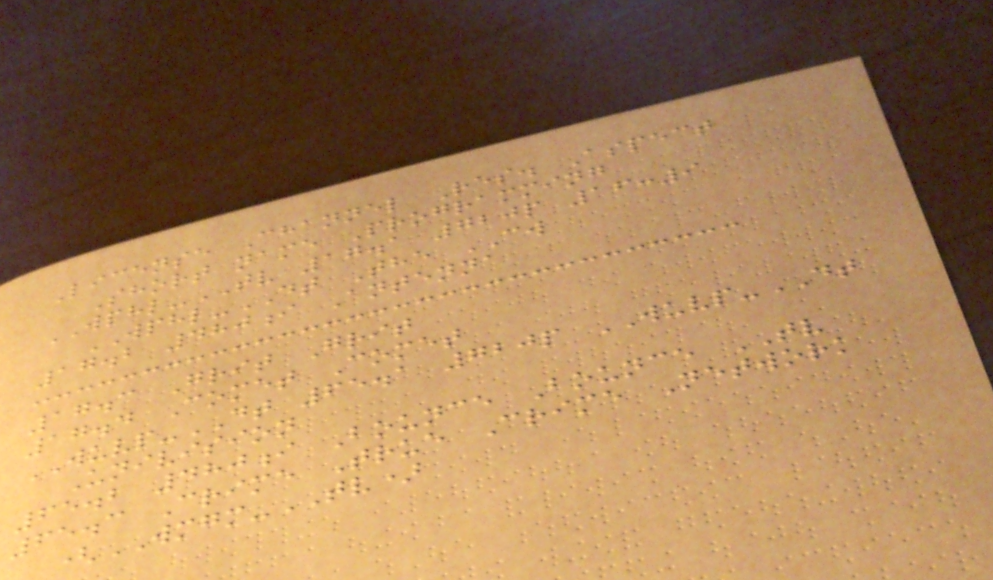License Channel Res. Aspect
Short name Programming
WPHL-TV 17.1 720p 16:9
WPHL-DT The CW
17.2 480i Antenna
17.3 Grit Grit
17.4 Comet Comet
WUVP-DT 65.1 720p WUVP-DT
Univision
65.2 480i Bounce Bounce TV
65.3 Crime True Crime Network
(WMGM-TV)
